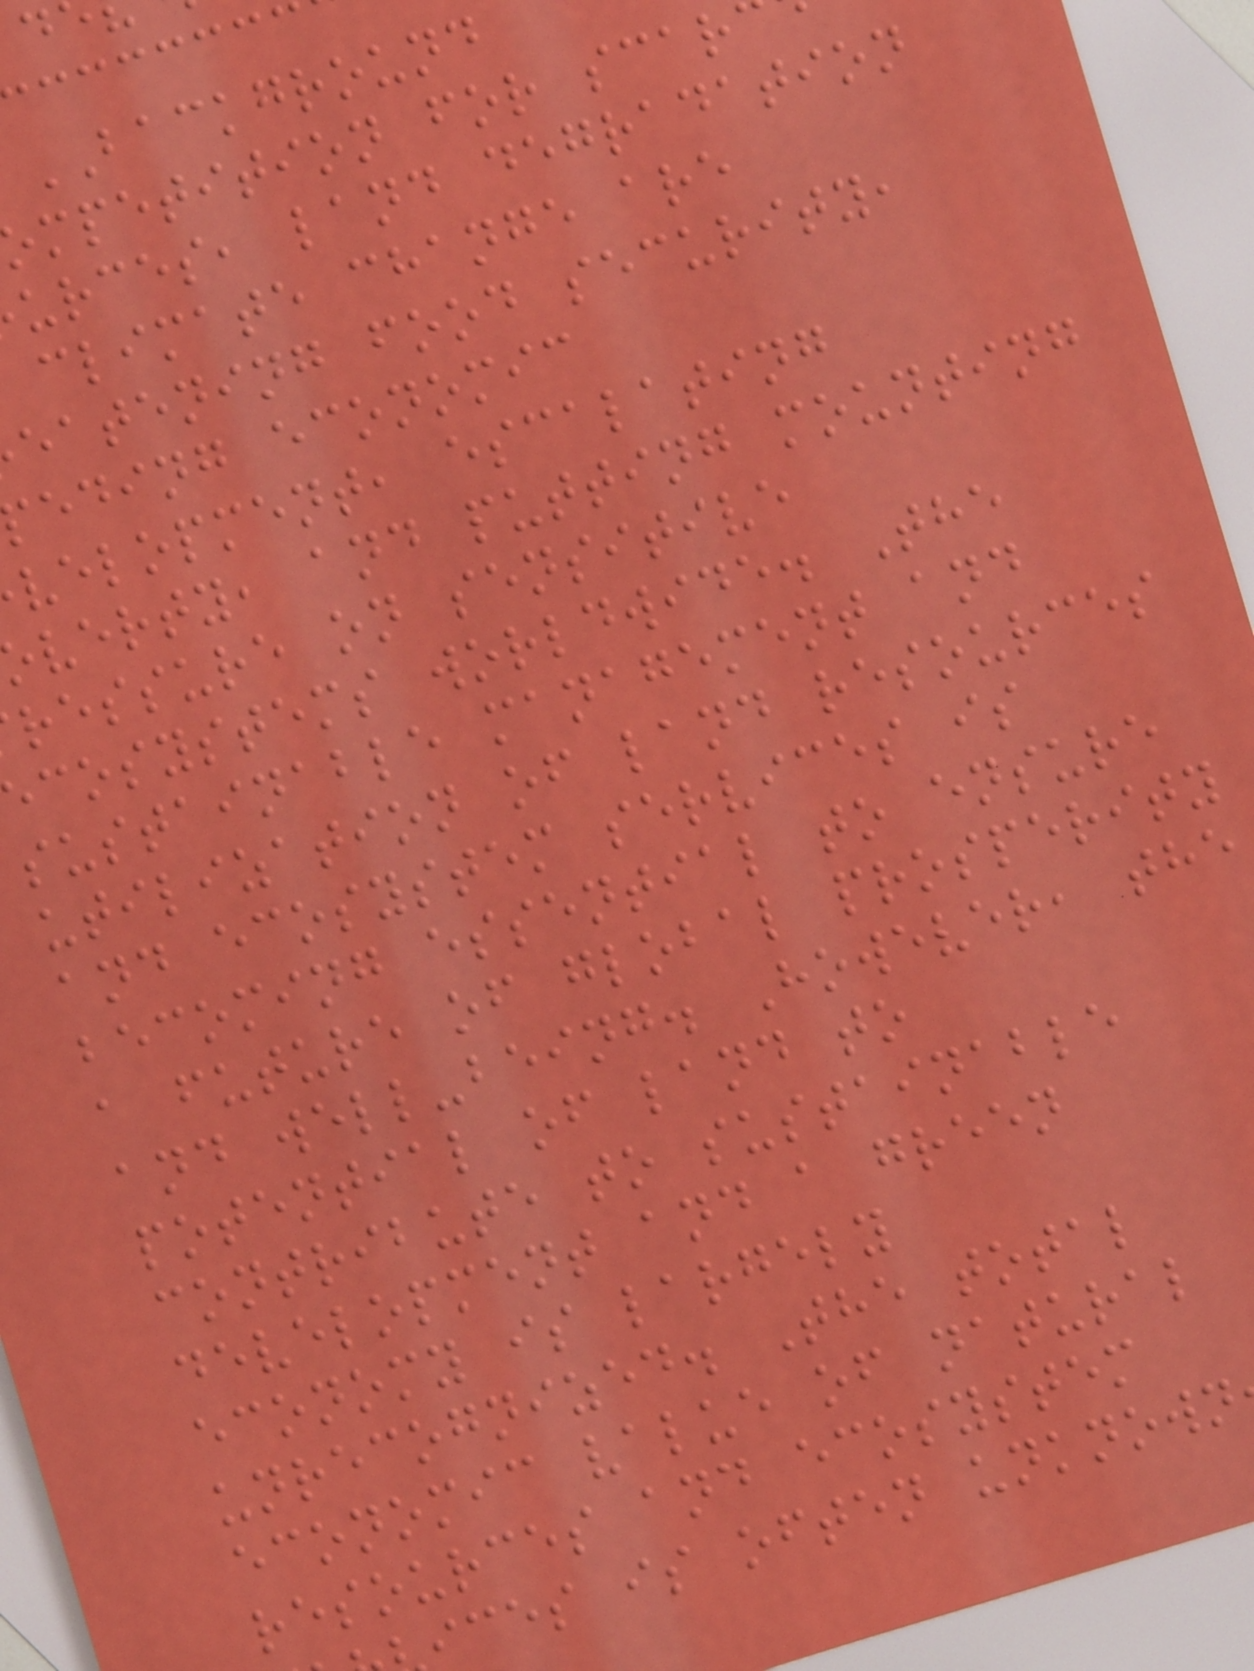BACKGROUND
mpetition for scar
urces, land degradation
climate change are
eatening food security,
eding economic
velopment, escalating
verty, and putting mounting
ressure on sensitive
cosystems worldwide. The
sustainable management and
utilization of land resources
and ecosystem services is
becoming essential to ensure
a future of global prosperity
and well-being. However, the
potential of land to
contribute to sustainable
development and a green
economy is largely
unrecognized. The total
economic value of natural
resources and ecosystem
ices is often unknown
